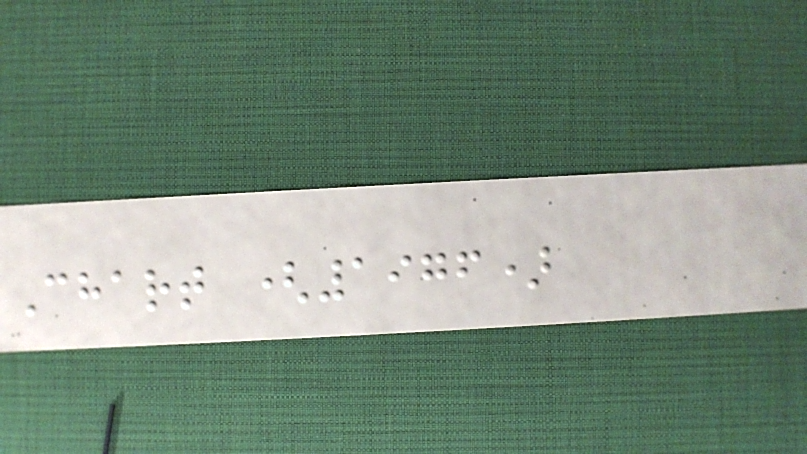Chart (1976)
